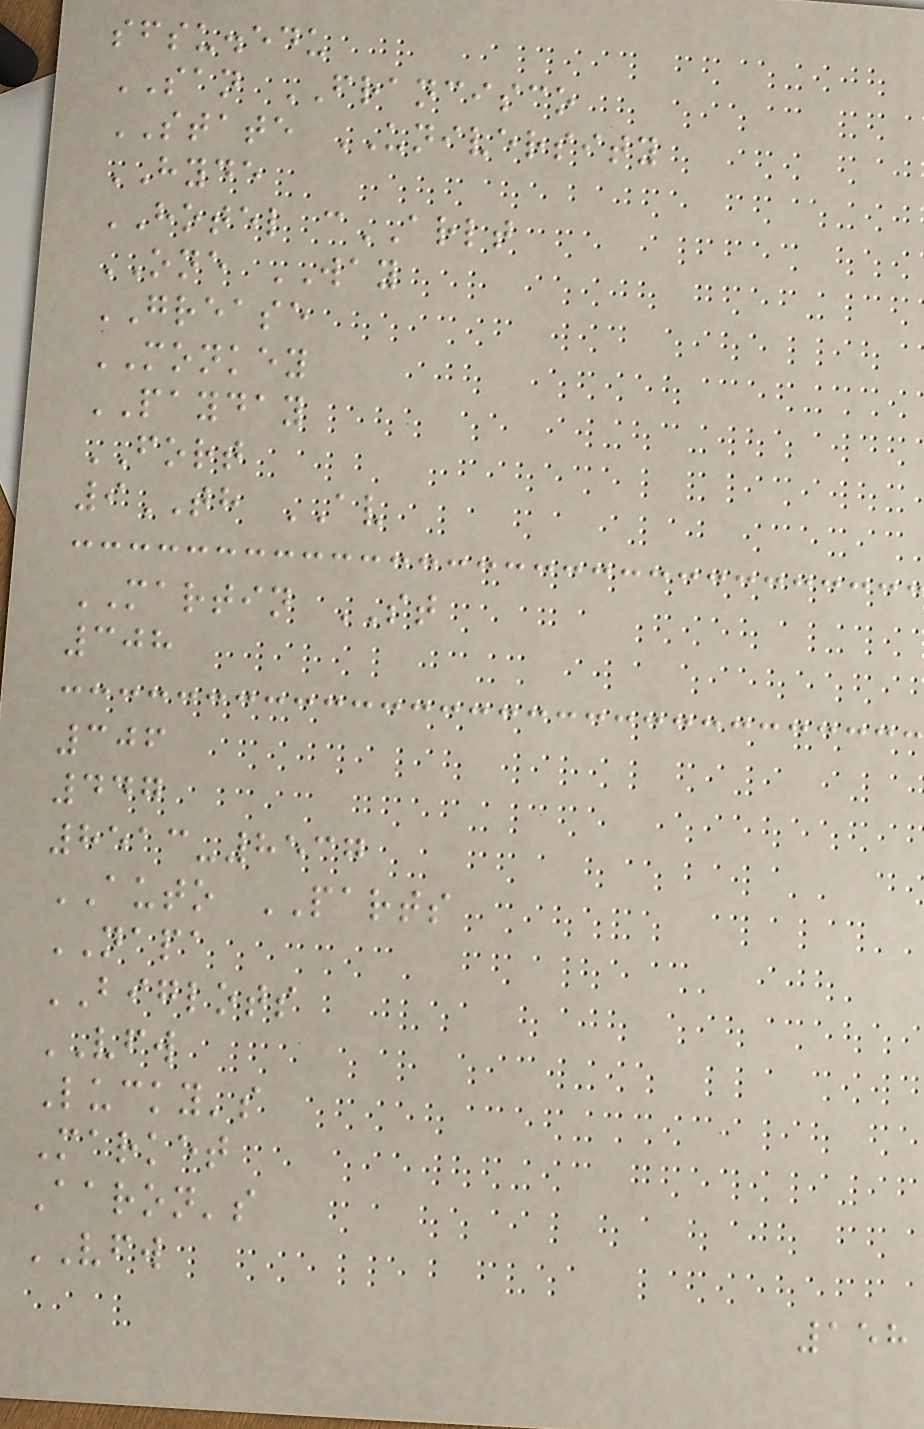sfsu.edu
SAN FRANCISCO
STATE UNIVERSITY
HYDE
HOTEL cARLT
ONE WAY
GREASE
MONKEY
PAYDAY
FORT
9TH AV
MARTIN ST
308
306
447
8513-8537
AUTO PARTS
NAPA
BIGLOTS
VFW
Lucky's
Market
Aaron's
VFW
158
